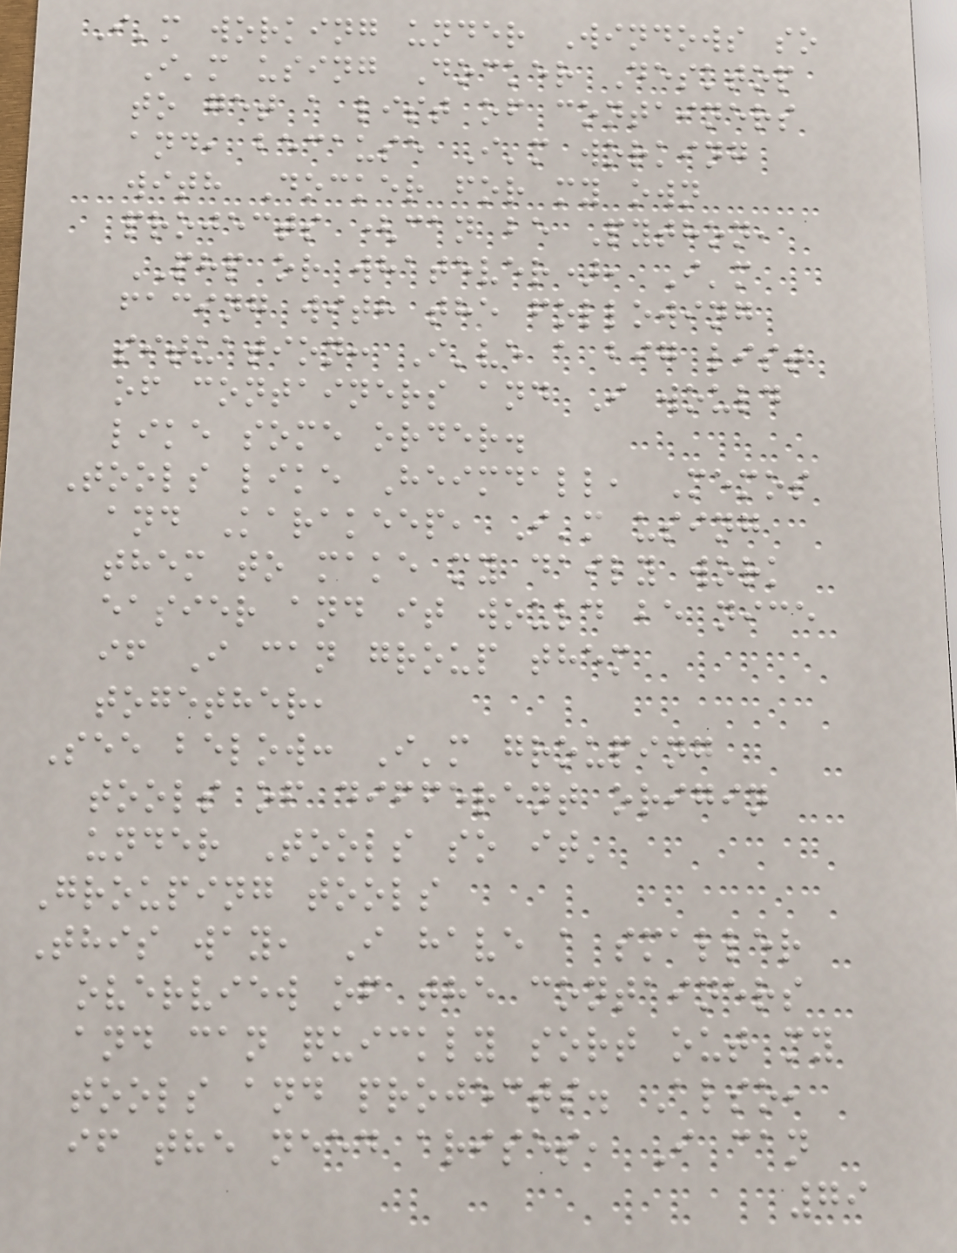I'm working under Windows so
I'm using Docker Desktop
to get a list of containers
and, because I'm working
with Docker for my own
projects (can be Python,
PHP or whatever), I'm
facing with the following
situation: I've a big list
of containers and I would
like some order.
Tools like Heimdall, Memos
and Karakeep, I'm using
them to make my daily work
easier and it would be nice
if I can group them
together,
See below: I'm grouping
tools of different origin
under Tools so it'
Grouping tools
This way, I have a smaller
overview of the containers
and can quickly sort out my
tools and projects. Also,
if the need arises, I can
79
